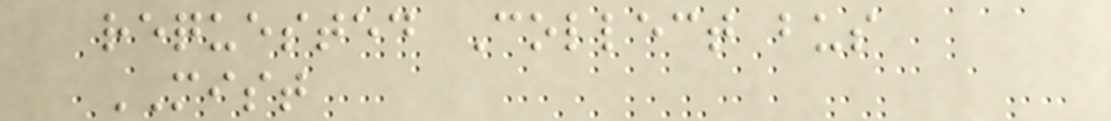requested Collect bus
MIST
